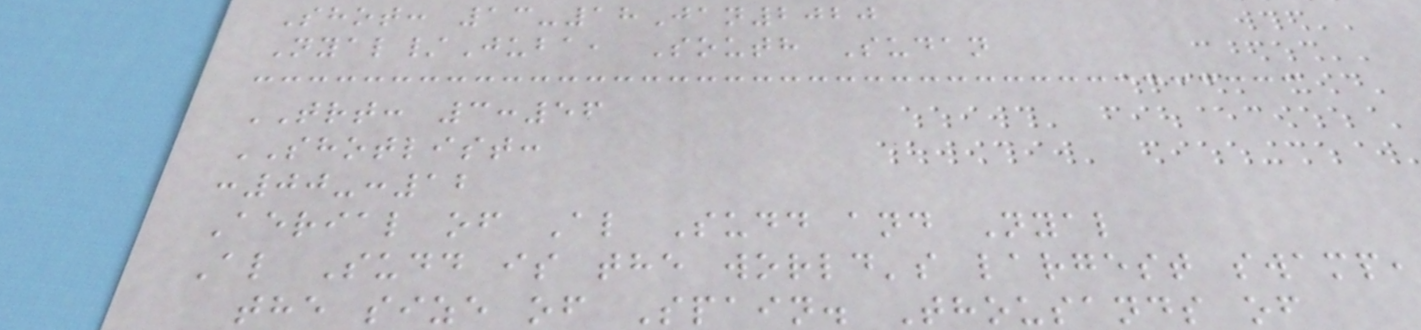Shot: 13-18Jan2020
Nyal/Juba, South Sudan
TRT: 3:56
SHOTLIST:
:00-:12
Aerial of Al Sudd and Nyal
Al Sudd is the world's largest swamp,
the size of Spain. Thousands of
